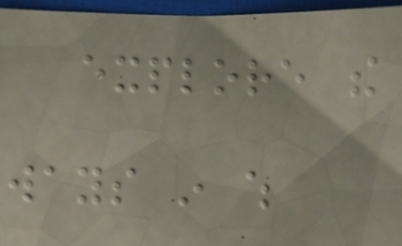explore the
ways in which
